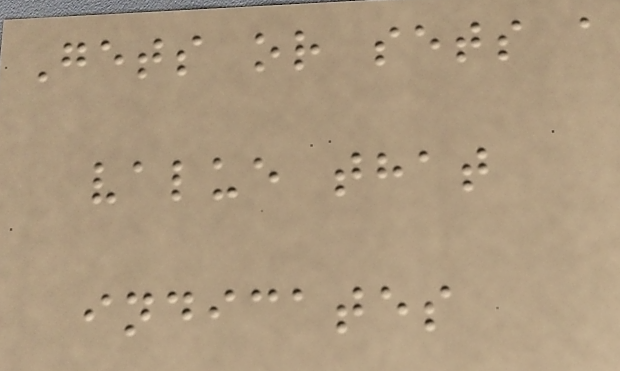Gets or sets a
value that
indicates
